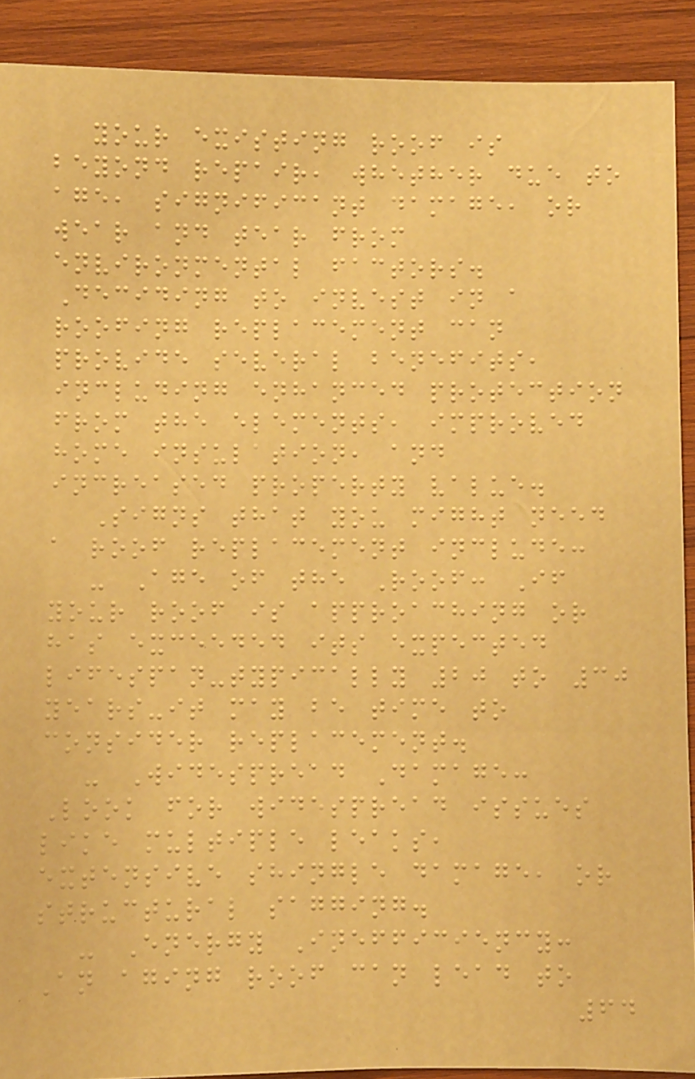your existing roof is
beyond repair, whether due to
age, significant damage, or
wear and tear from
environmental factors.
Deciding to invest in a
roofing replacement can
provide several benefits,
including enhanced protection
from the elements, improved
home insulation, and
increased property value.
Signs that you might need
a roof replacement include:
- Age of the Roof: If
your roof is approaching or
has exceeded its expected
lifespan-typically 20 to 30
years-it may be time to
consider replacement.
- Widespread Damage:
Look for widespread issues
like multiple leaks,
extensive shingle damage, or
structural sagging.
- Energy Inefficiency:
An aging roof can lead to
64
